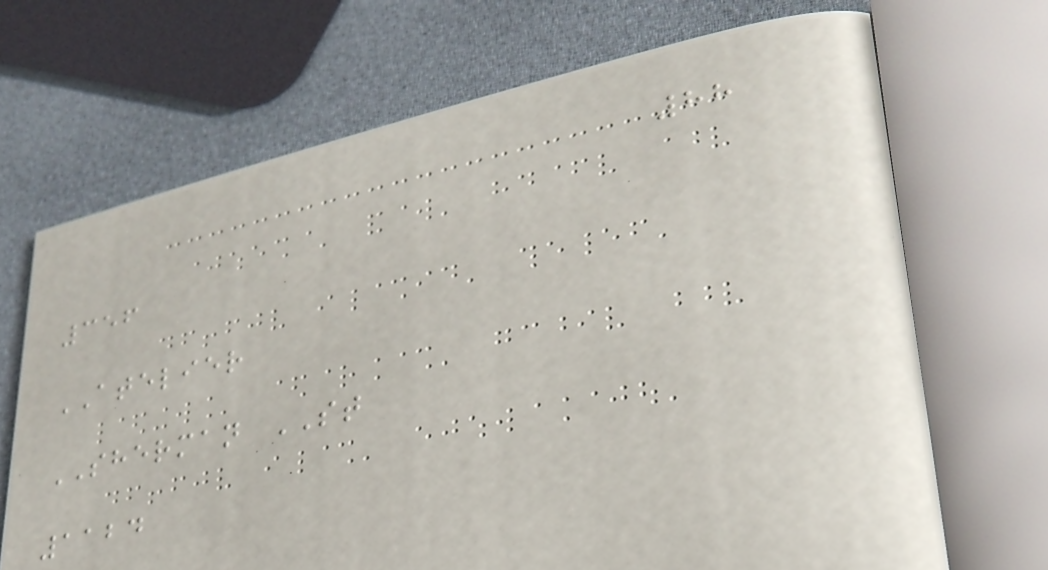88
356
ATELIER
SHERMAN ST
1124
